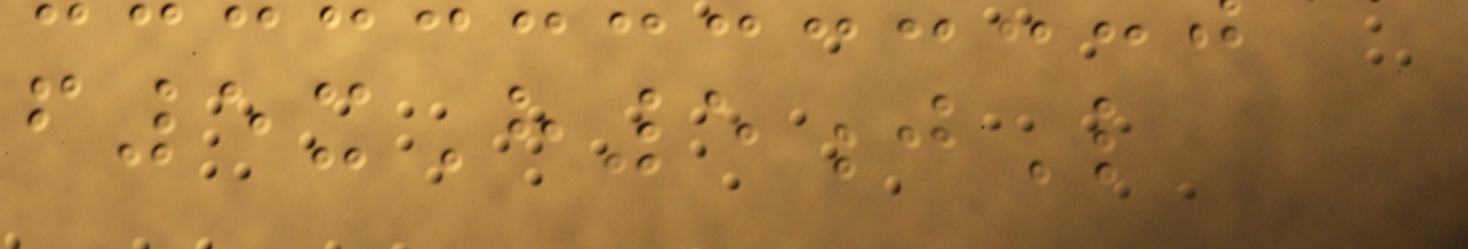f5xH5jL
